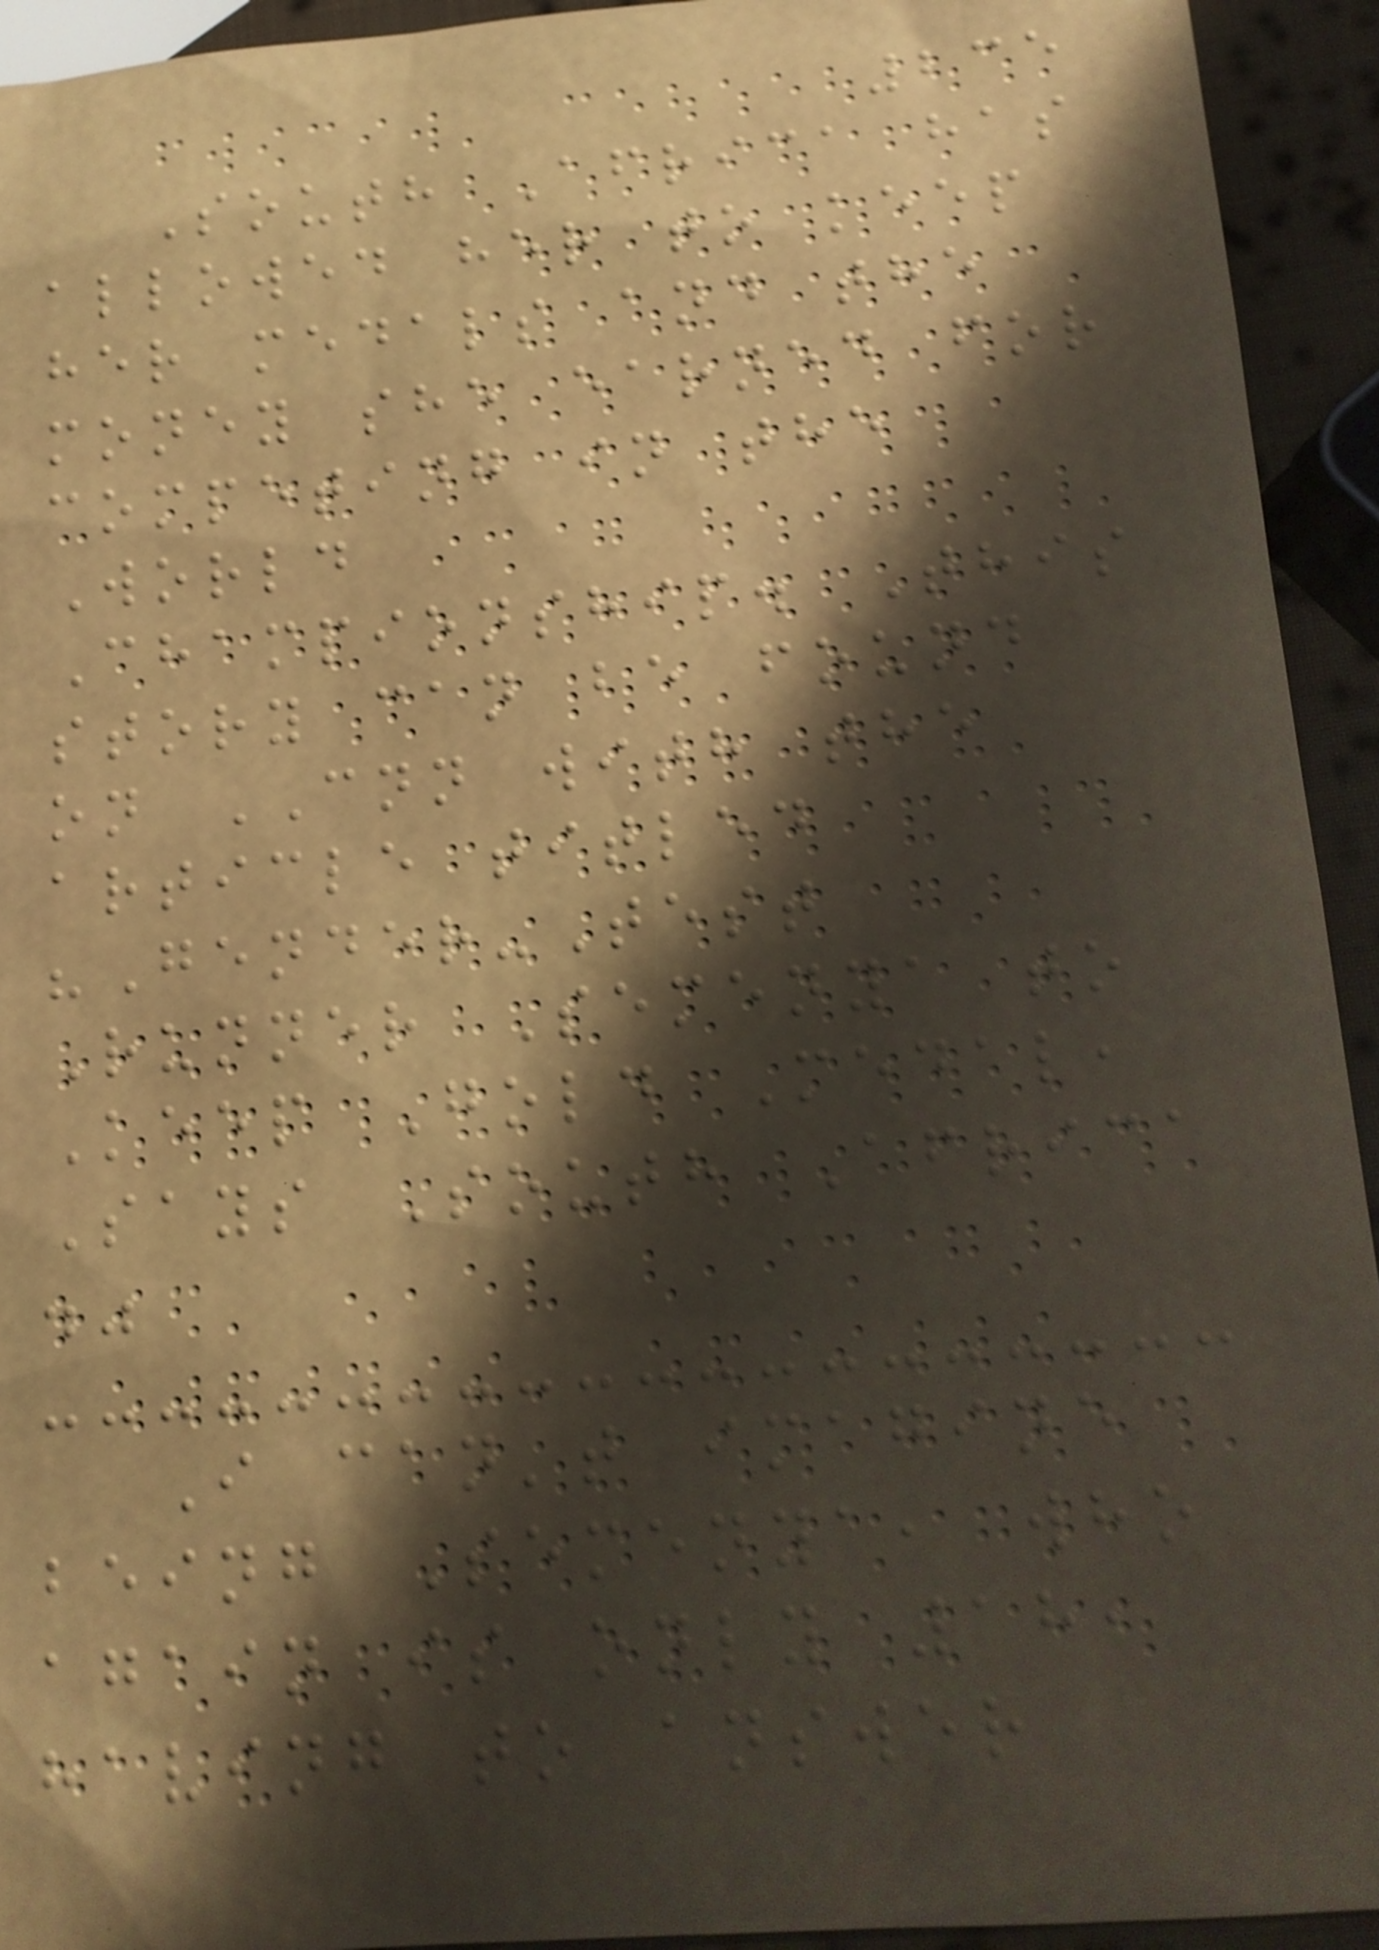235
South Africa has
allowed her to keep
her medals and the
money she earned for
competing in the
World
Championship. This
story can be found
on CNN with the
article titled
"Gender-Test
Runner Semenya to
Keep Gold Medal,
Says South Africa
."
I can't imagine
being Semenya, who
again is only 18,
having to answer
